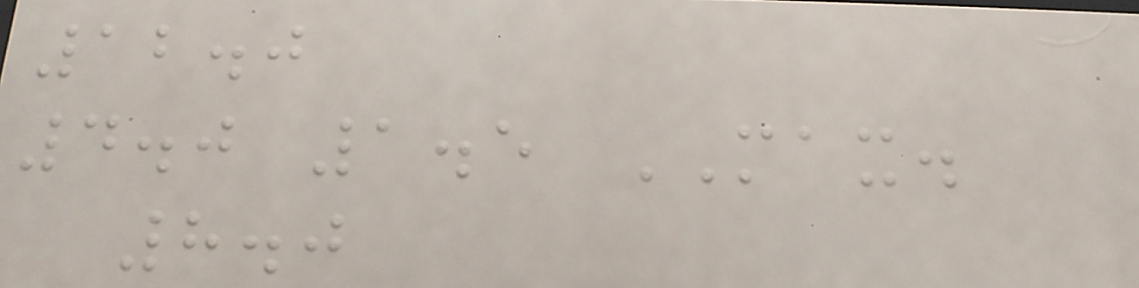12.0
4.0 1.5 MAX.
8.0
